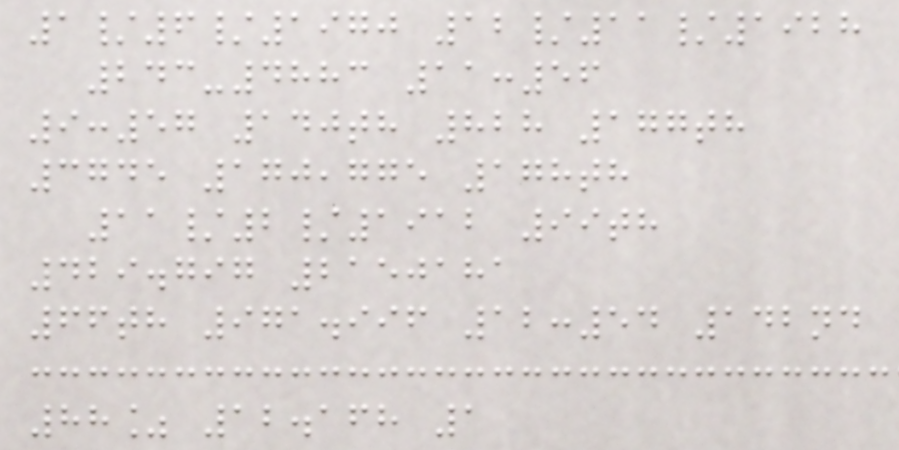1/6/1970 12/11/1928
243-4883 11:56
9:57 140th 828 177th
3745 170,775 178th
11/2/1912 99th
429.797 2150181
66th 971.996 12:54 142nd
88% 12.168 1
